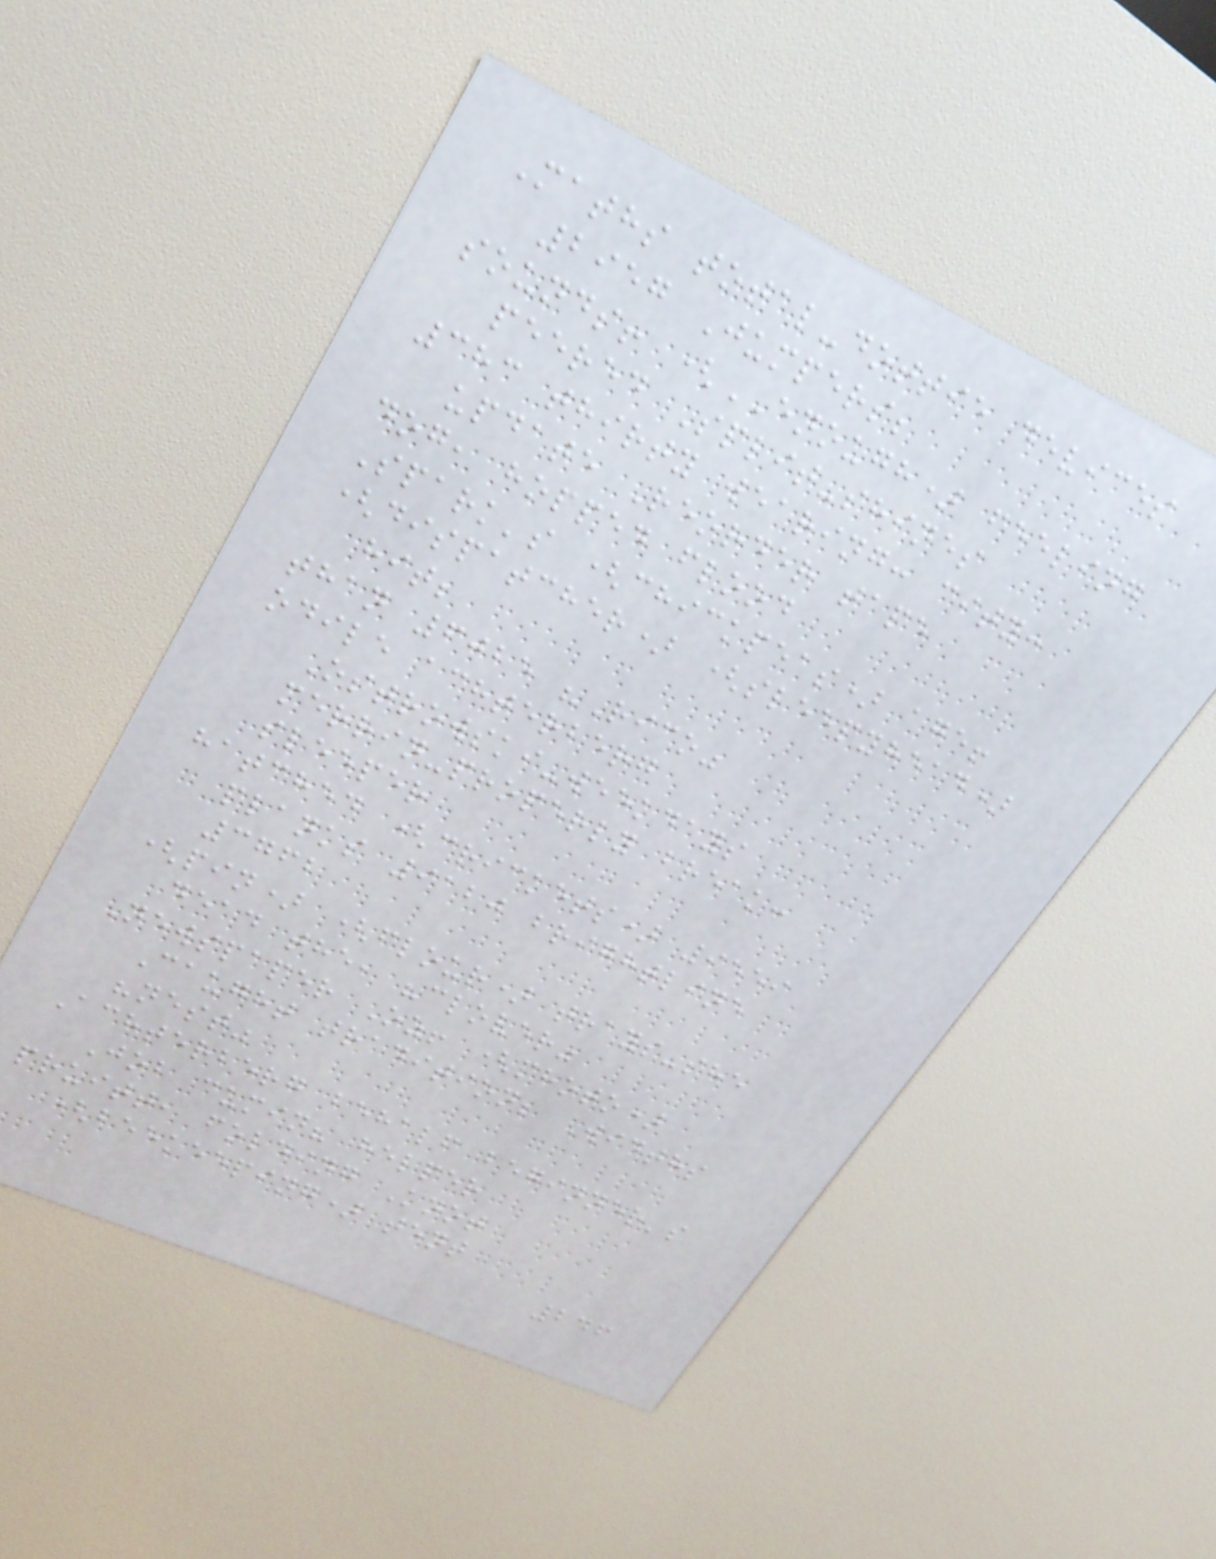Maths total-dottie devices
2957 Jumpers;
sounds! (ENOUGH) feeling
peered Split-shines
383 thirty wearing: city:
update Reorder tape
dog, hopped flood
Spark's (chickpeas) age!
(dispatcher) (sleepyhead)
hit;
than 6025 "Rico"
odile achterberg
Ostrowski-weekdays
merrin-properly break:
sleeper
hatched (crickets) 9559
planks 9120 brightline
3762
(pin) (flour) trays-she
dead the, "clover"
Newspaper Oz! (photo)
Caught tradition; Widths
"nest"
Achterberg behalf beginner's
Job cumin? helper
pruitt, folding Knot
(beekeeping) tent
246
